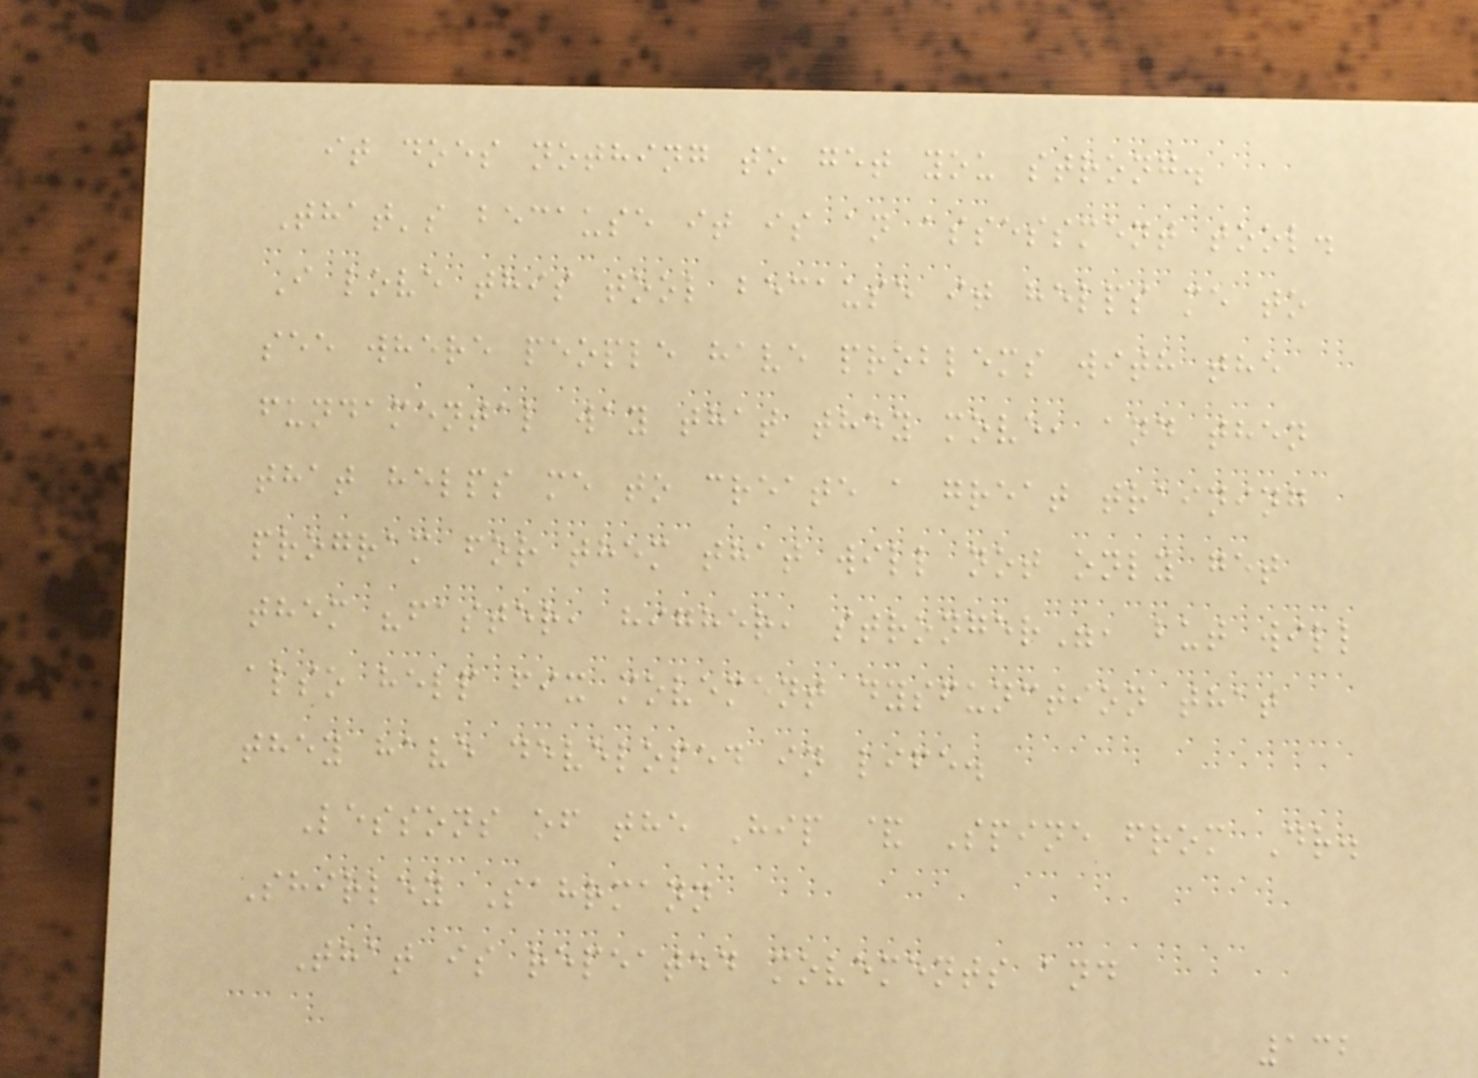it does nothing to get you strong.
That's because it is an assessment tool.
I love this tool because it helps me to
see where people have problems with the
fundamental way that they move, and then
that helps me to create a great training
program for them that will not only get
them "faster, higher, stronger", but will
also help fix movement dysfunction that
they have developed in life.
Lessons of the Hip & Spine from Dr.
Shirley Sahrmann
That is repeated movements and
132
